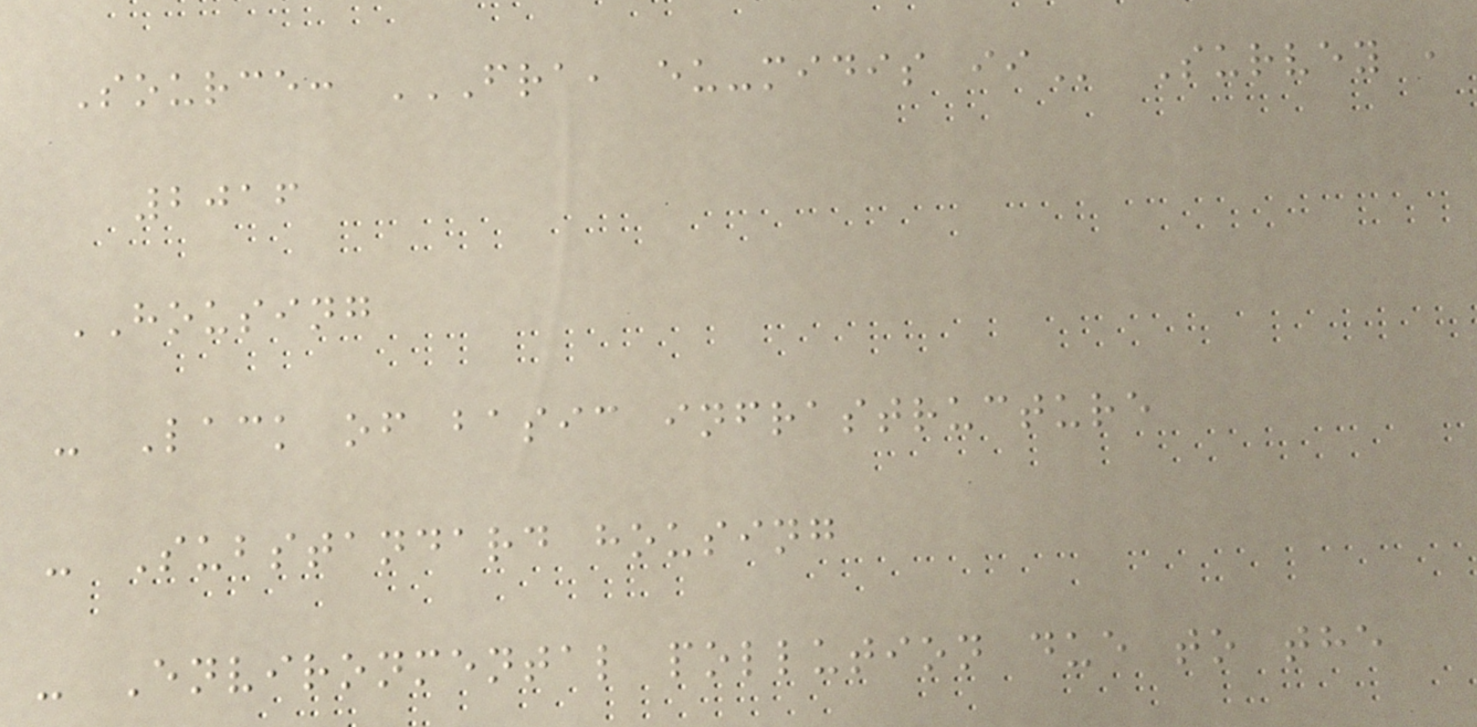Source: FRA, EU-MIDIS II Survey ,
2016
HOUSING
- Lack of basic infrastructure
- Substandard housing
- Environmental pollution due to the
